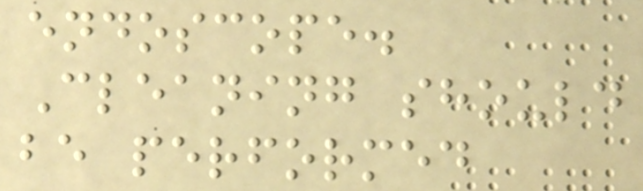endoscope.
Cleaning should
be performed
